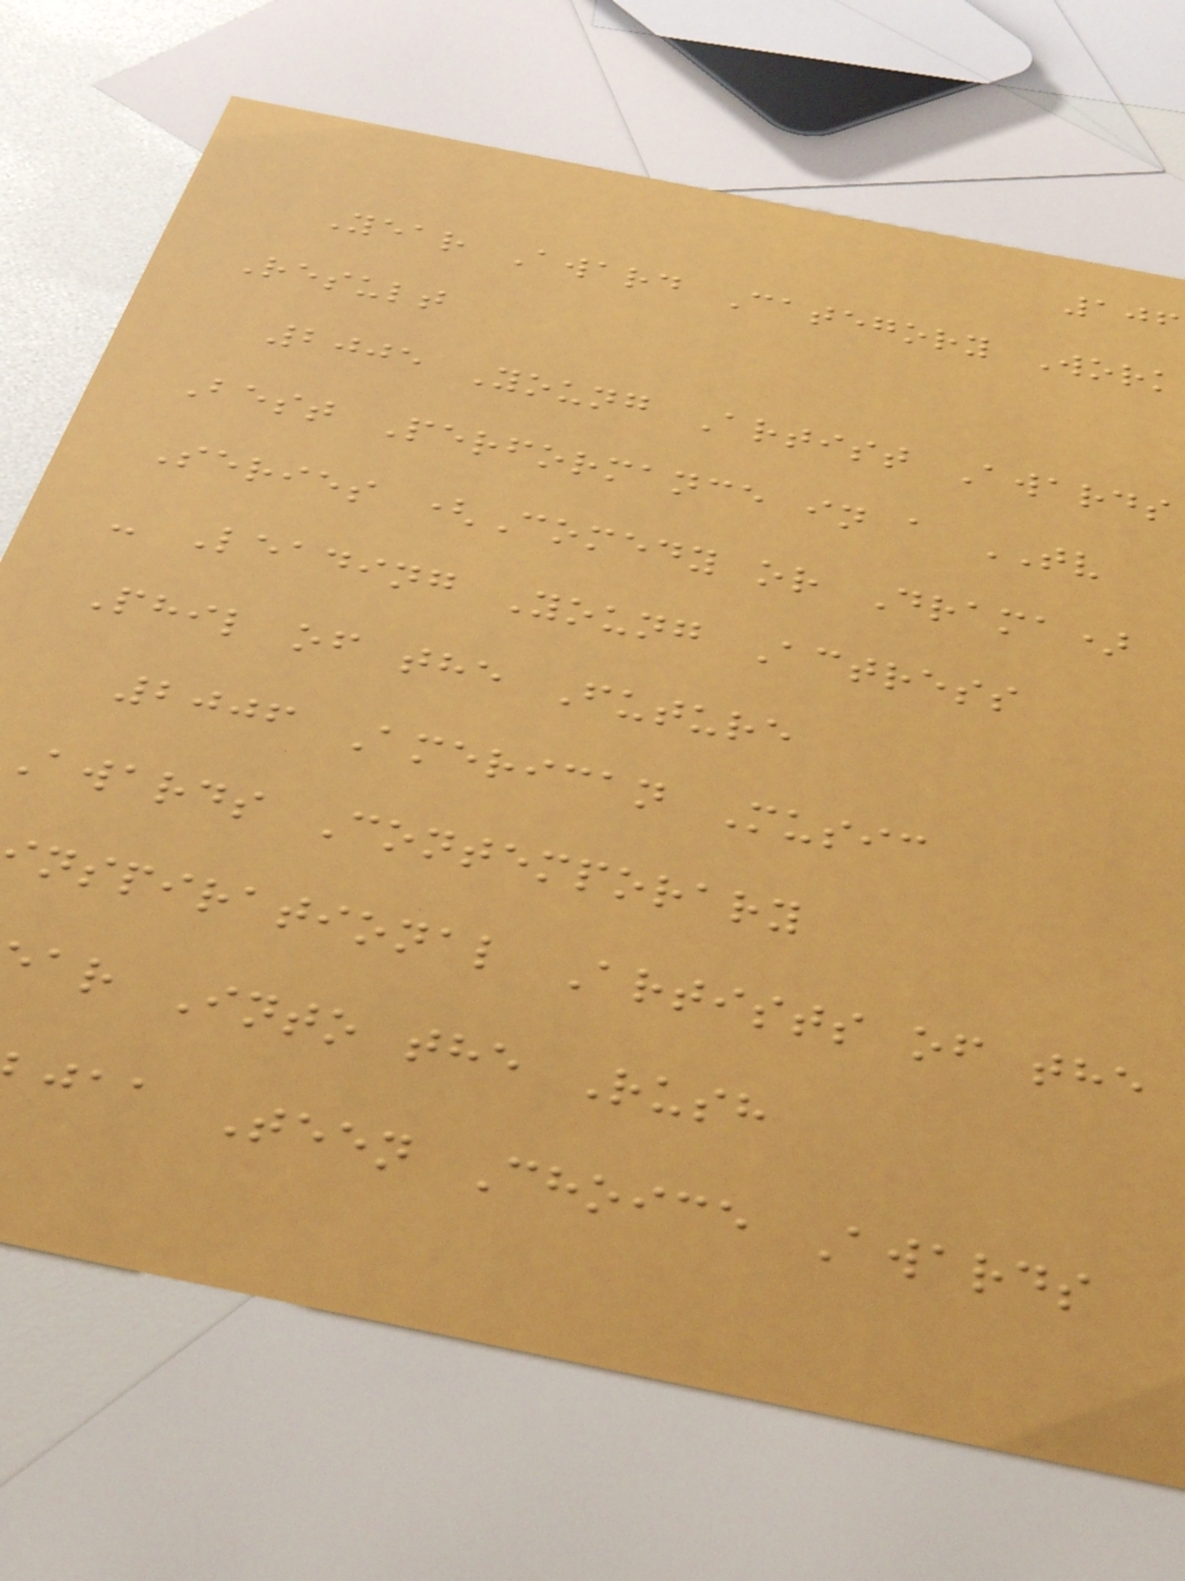106
Year Award Category Work
Result
2005 Young Artist Awards
Best Performance in a TV
Series (Comedy or Drama)
- Leading Young Actress
Phil of the Future
2006 American Music
awards Contemporary
nspirational Artists of the
ar Into the Rush
jaa Teen Choice Awards
